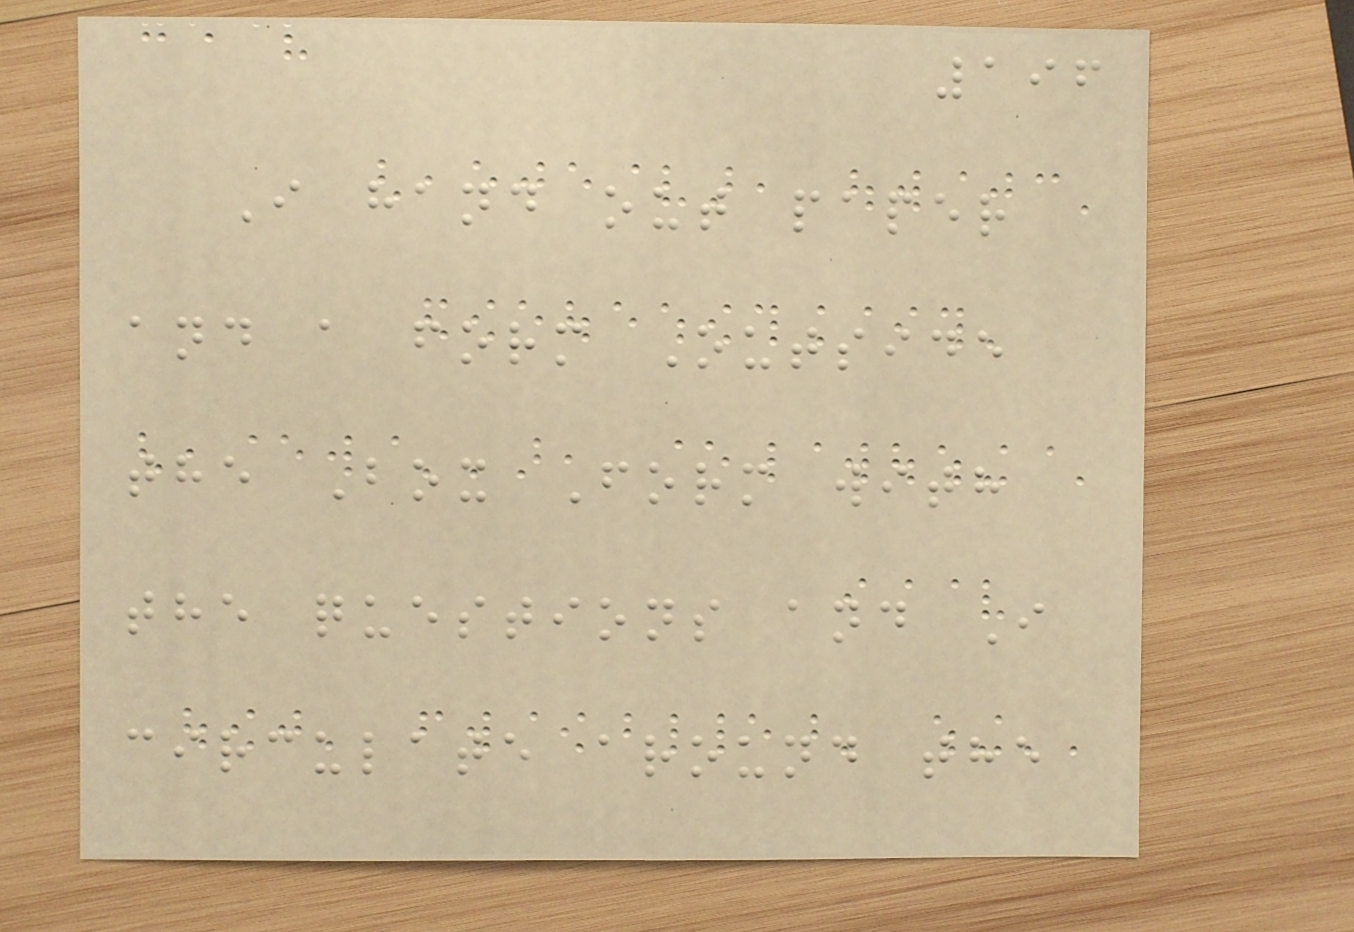196
I hand out paper
and a form Outside
the Box Form with
the questions and I
circulate around the
